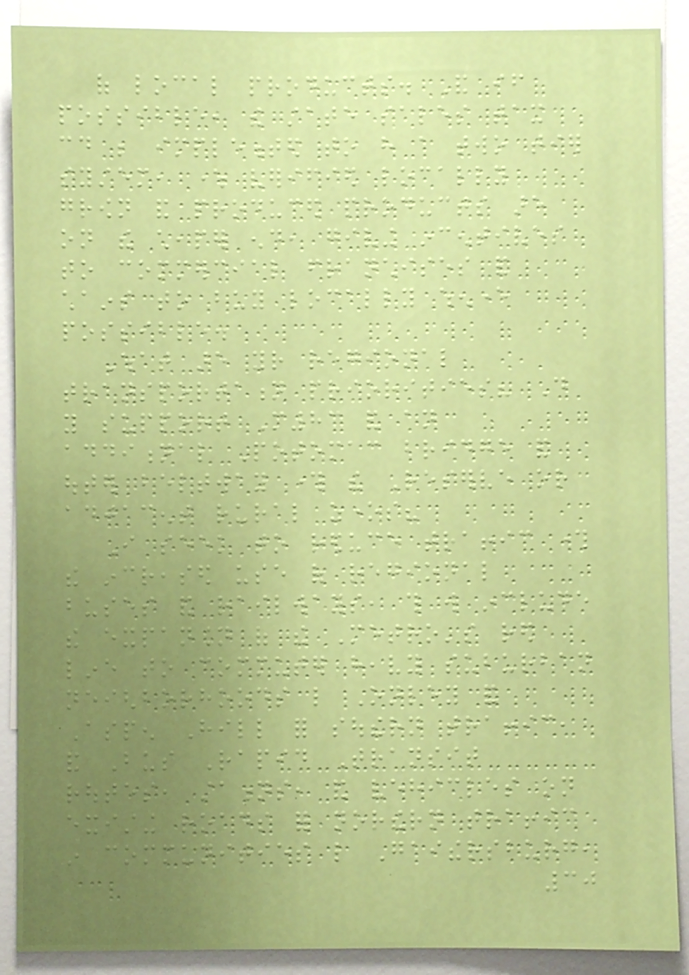of local products. And if
possible, the state sales tax
could be implemented to have a two tier
system, where verified locally
grown and produced products are
on the cheaper end, giving incentives
to commercial franchises and
chains to buy locally whenever
possible.
What are your regional
transportation priorities? Do
you support M83 and an
additional Potomac bridge and
outer beltway through the Reserve or
adjacent rural zones?
I seek to reduce traffic through
the increased use of regional
buses and railways, this will include
the expansion of the Metro's red
line to commuter heavy suburban
neighborhoods like Onley and
Aspen Hill for southern traffic,
and Bus Rapid Transit
routes, stations, and vehicles on
existing roads for northern traffic
in communities like Gaithersburg,
30
